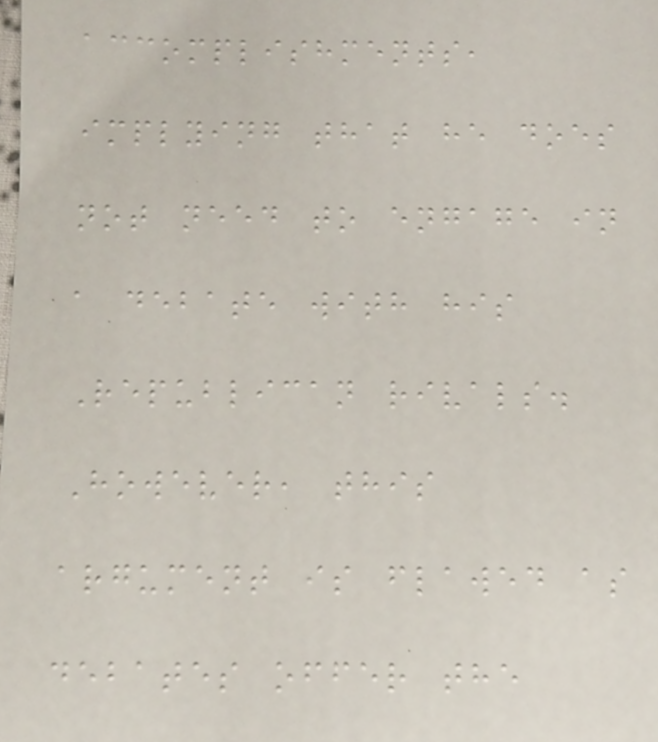accomplishments,
implying that he does
not need to engage in
a debate with his
Republican rivals.
However, this
argument is flawed as
debates offer the
